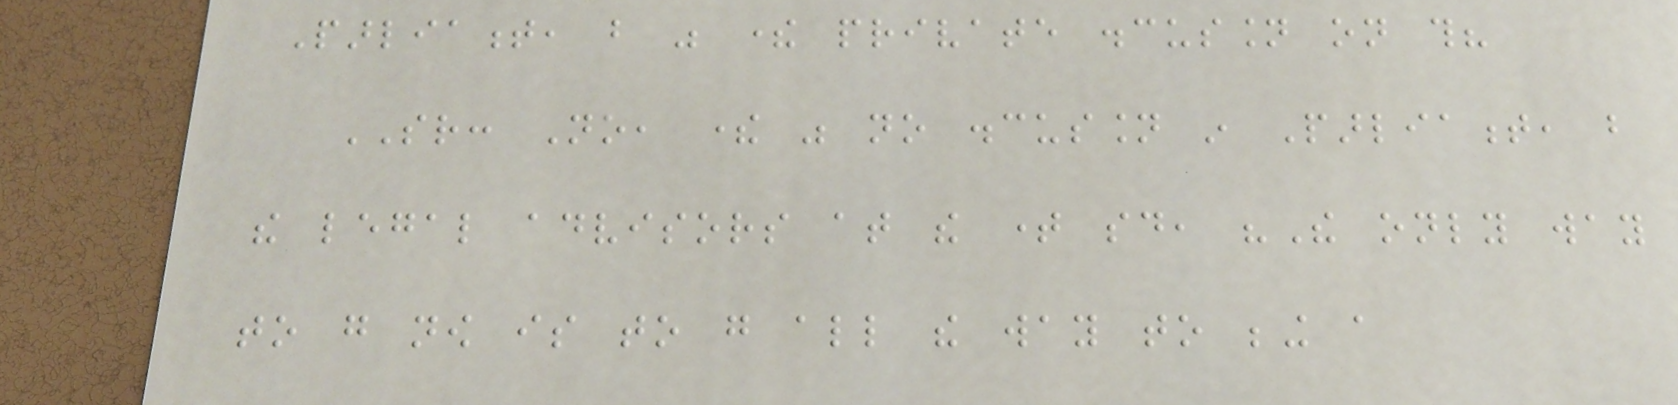Parliament, but was there private discussion on this?
SR: No, there was no discussion in Parliament, but
the legal advisors at the time said, "The only way
to go now is to go all the way to being a
